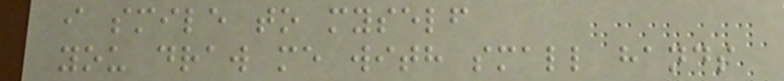i smile to myself
you draw me with small hands
